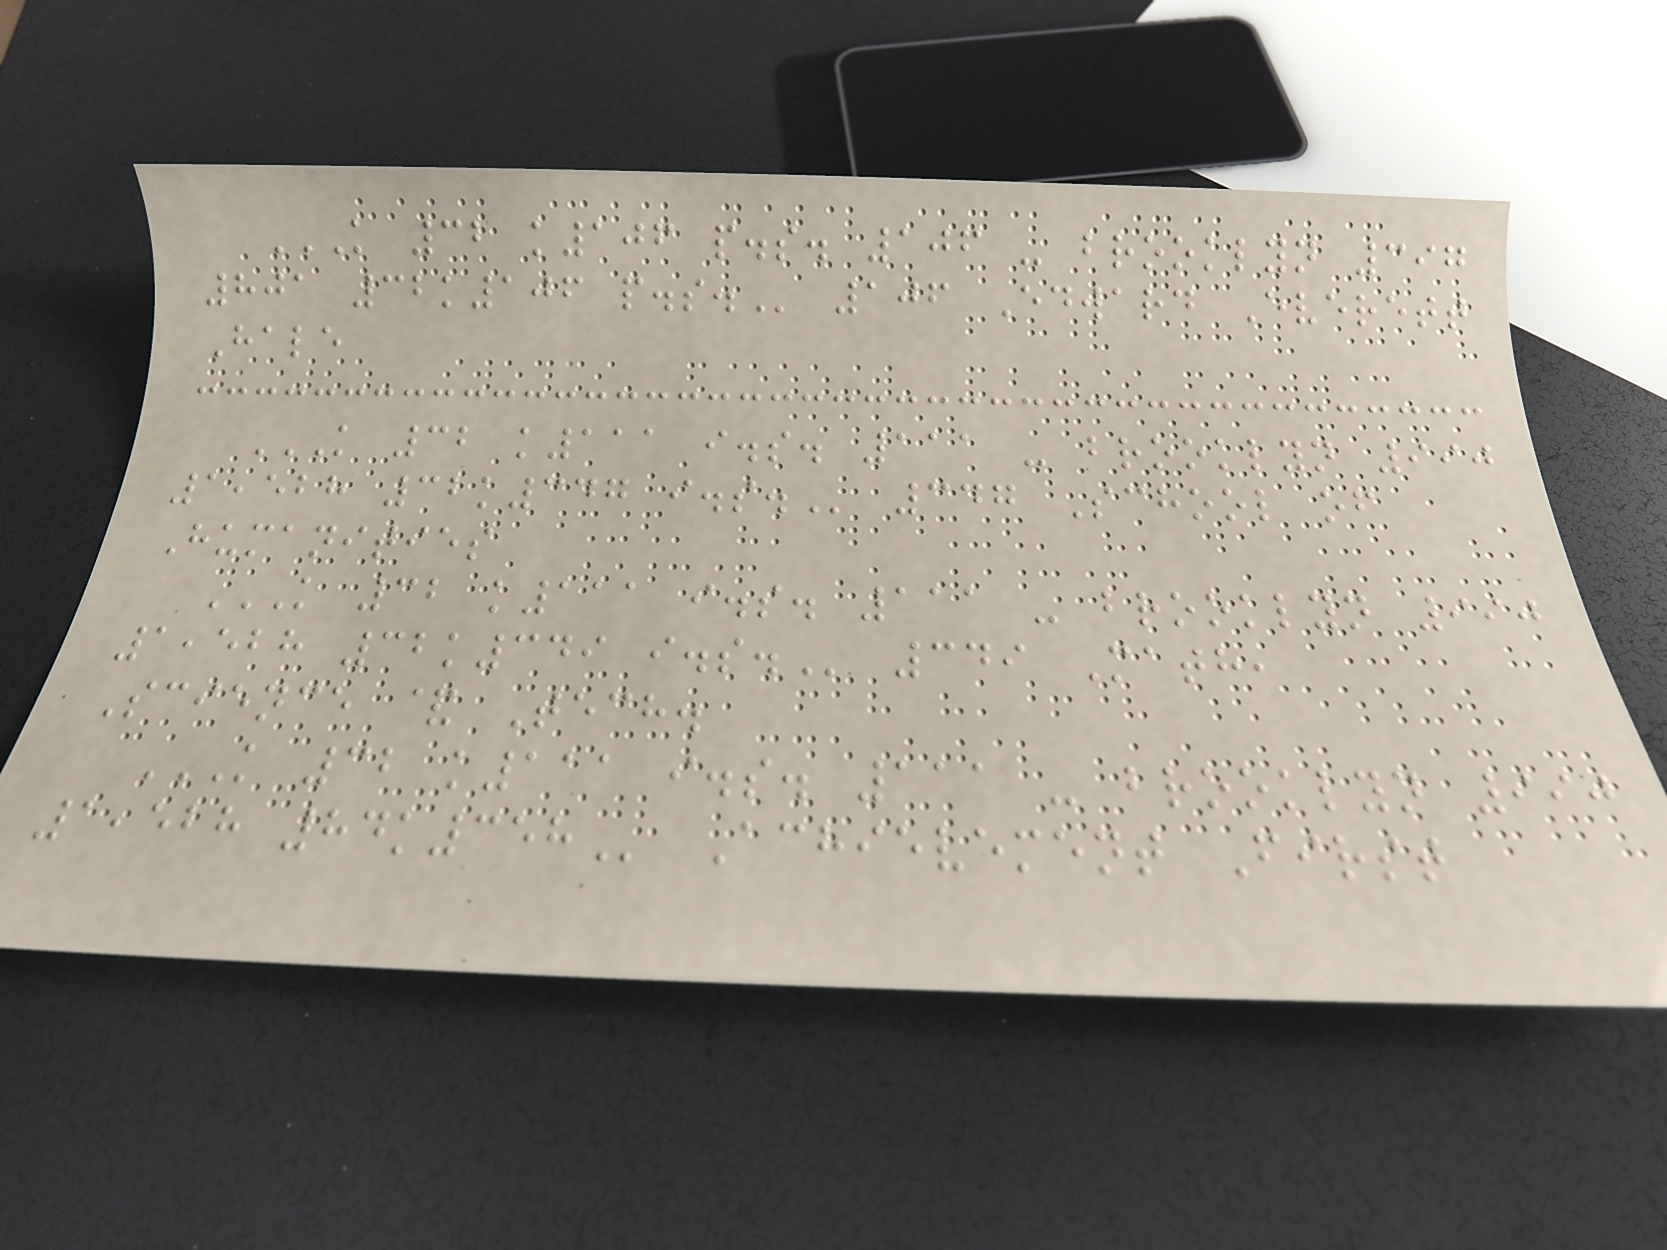K 32 K106 P.S. 106 - BROOKLYN 397
801 32K106 P.S. 106 Edward Everett
Hale
K 32 K111 I.S. 111 - BROOKLYN 990
1,528 32K347 I.S. 347 School of
Humanities
K 32 K111 I.S. 111 - BROOKLYN 990
1,528 32K349 I.S. 349 Math,
Science & Tech.
K 32 K111 I.S. 111 - BROOKLYN 990
1,528 84K358 Achievement First
